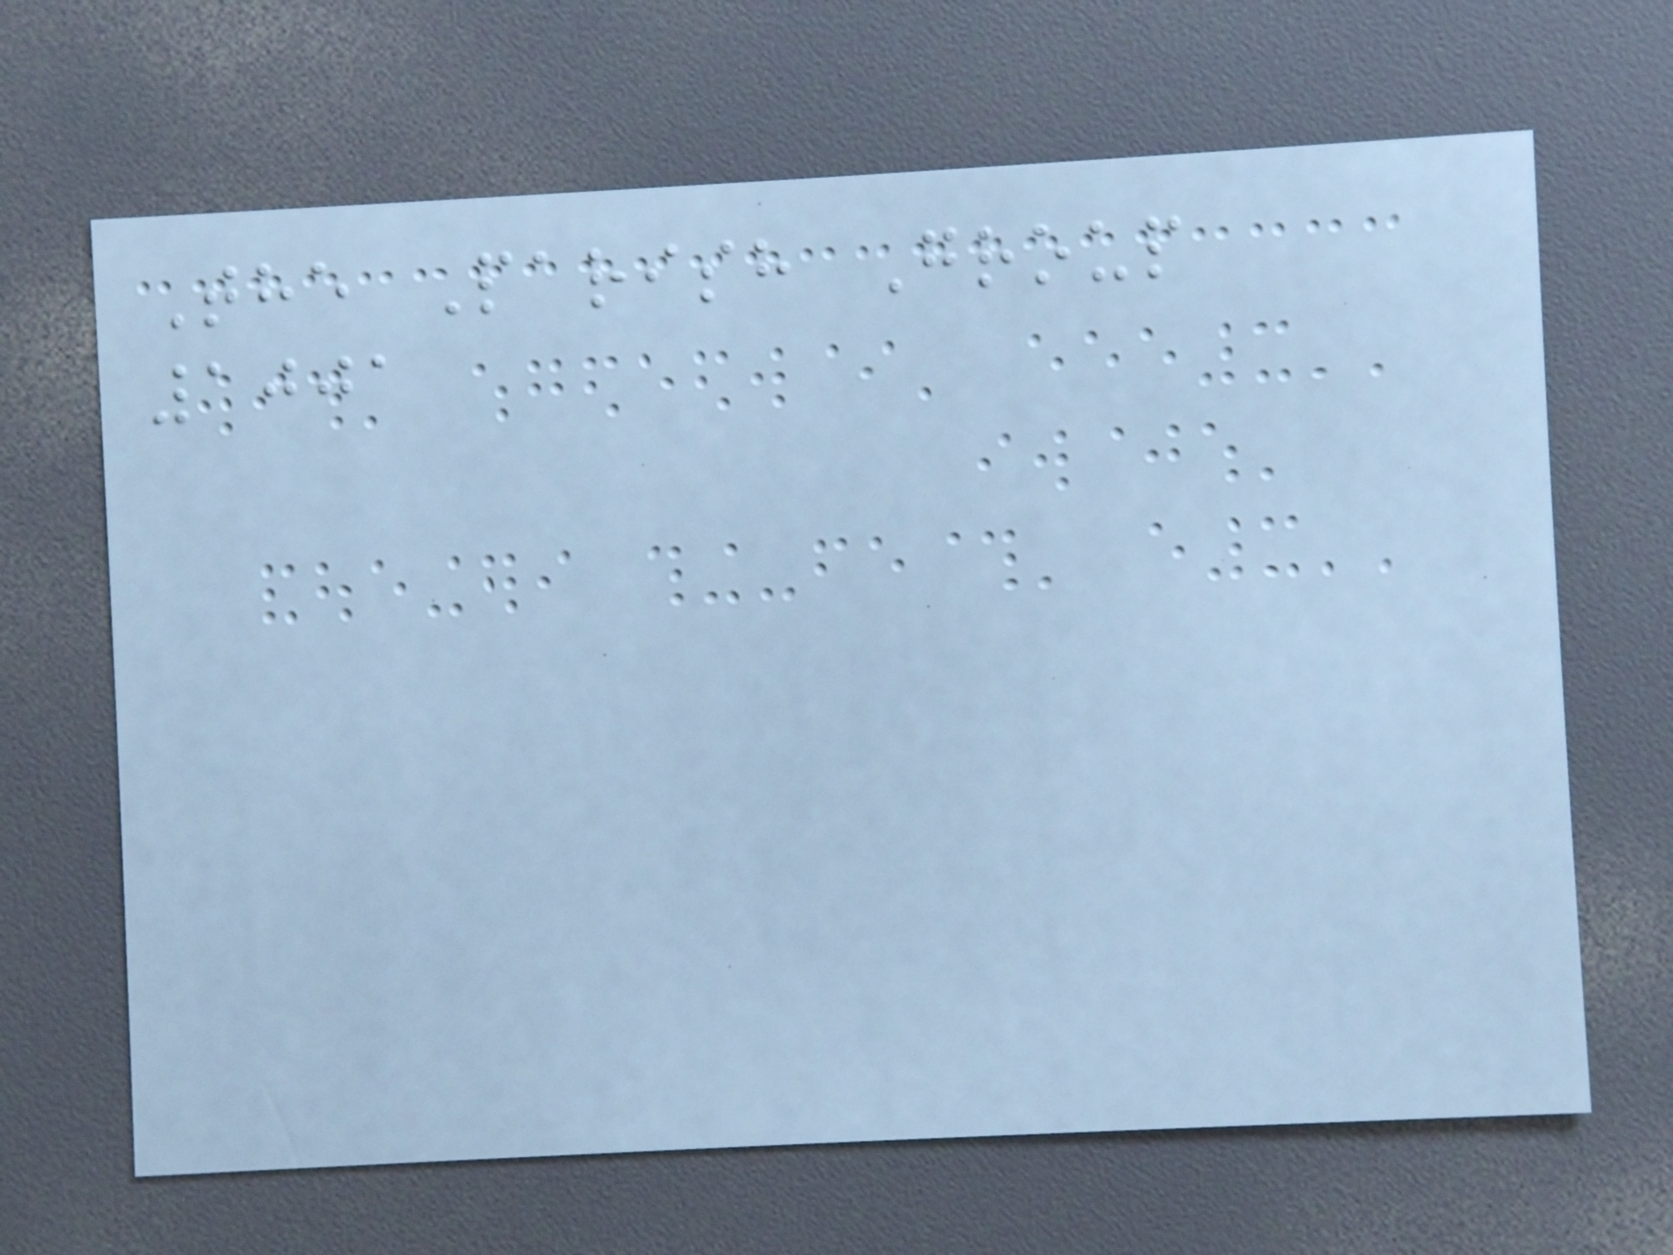The Parish Group
1001
